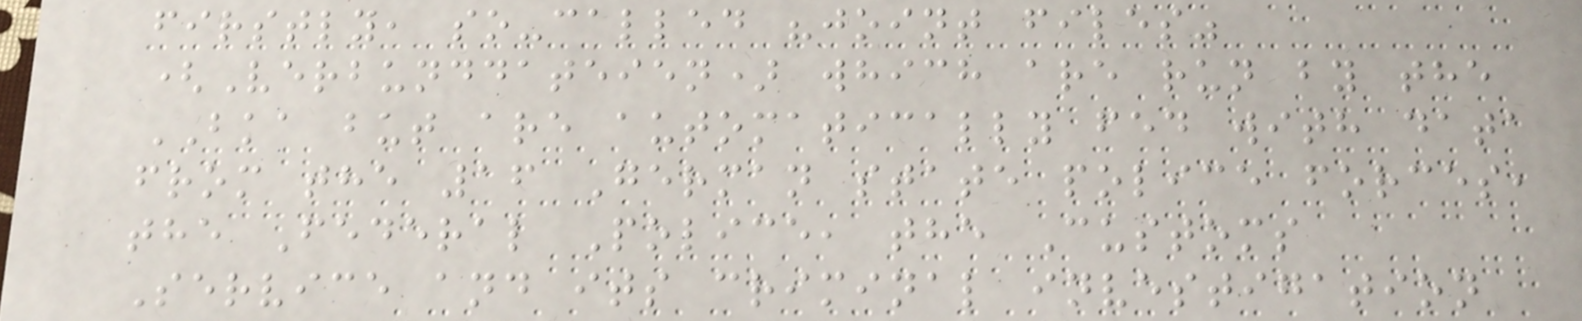firstly, so-called "joint files"
(Verbunddateien) which are run by the
BKA but are automatically fed with data
from the 16 German state police forces,
the Federal Police, the Customs
Service and its criminal investigation
